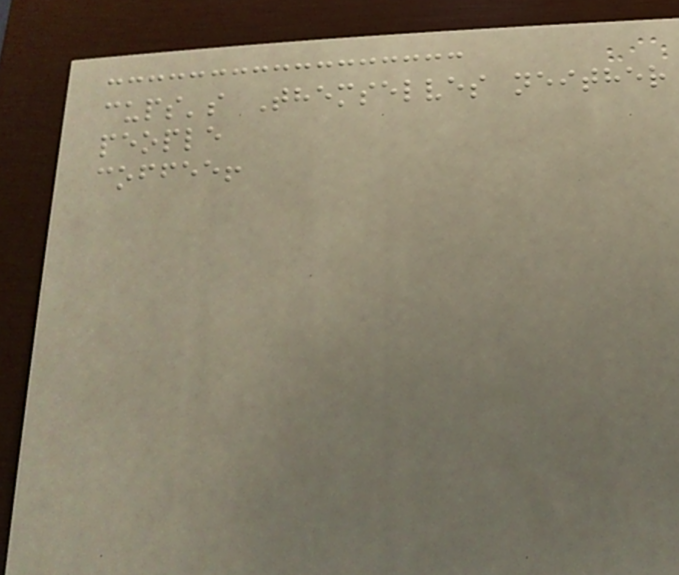cups's Themselves neither
people
coffee!
